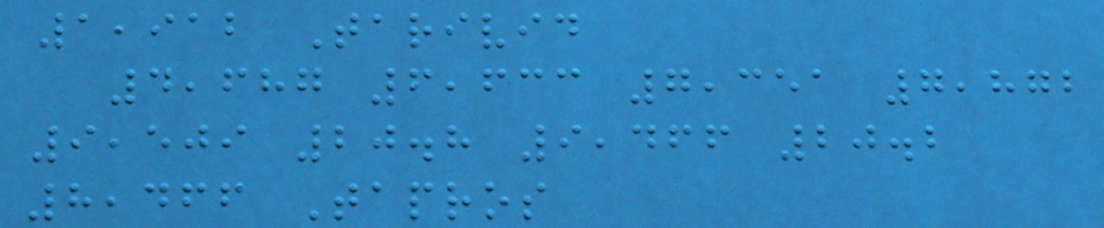1,912 Tarivid
4,687 6,633 7,351 7,872
9,509 20.8 9,466 20.2
8,466 Tapros
